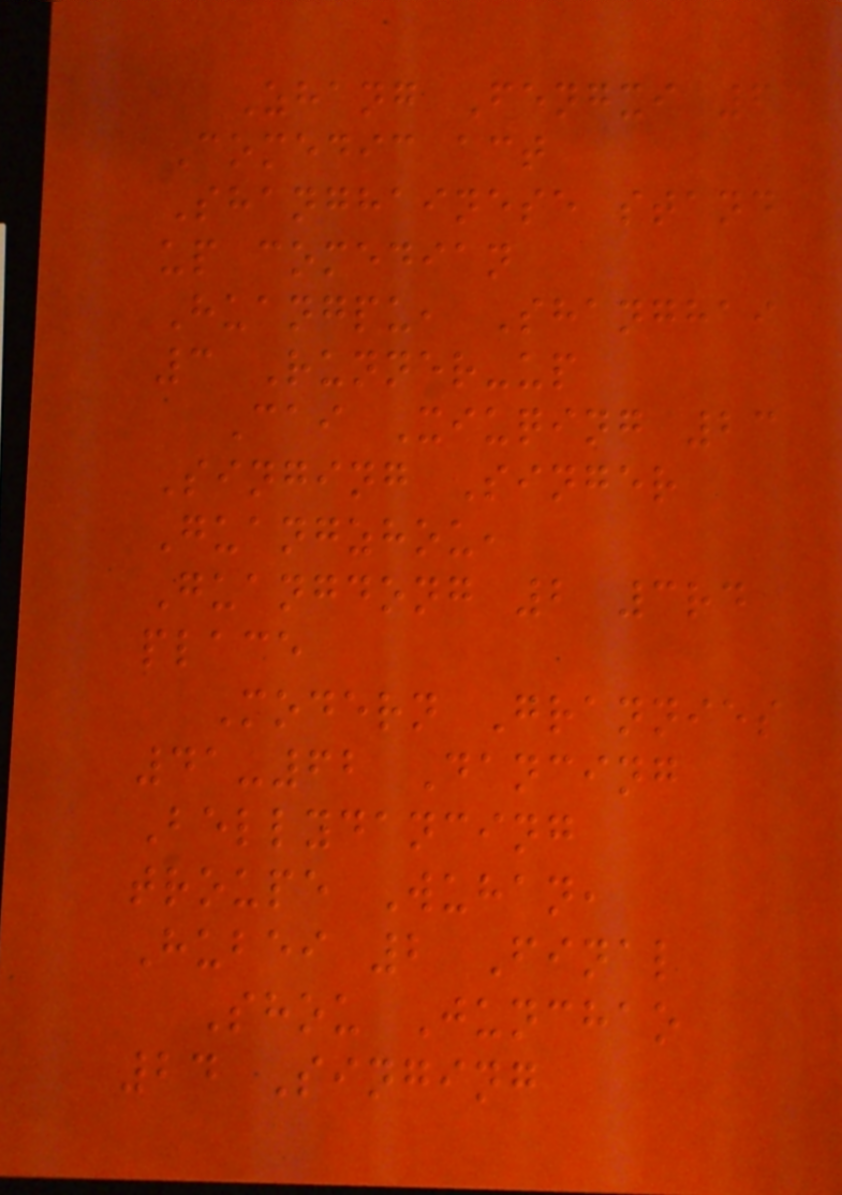Zhang Fengxi 6
Comedic act
Shanghainese stand
up comedian
Huangpu, Shanghai
3 Runner-up
Cai Xiuqing 23
Singing Singer
Guangzhou,
Guangdong 2 3rd
place
Modern Grannies
41-62 Dancing
Bellydancing
troupe Wuhan,
Hubei 2 Final
Shou Junchao
24 Singing
